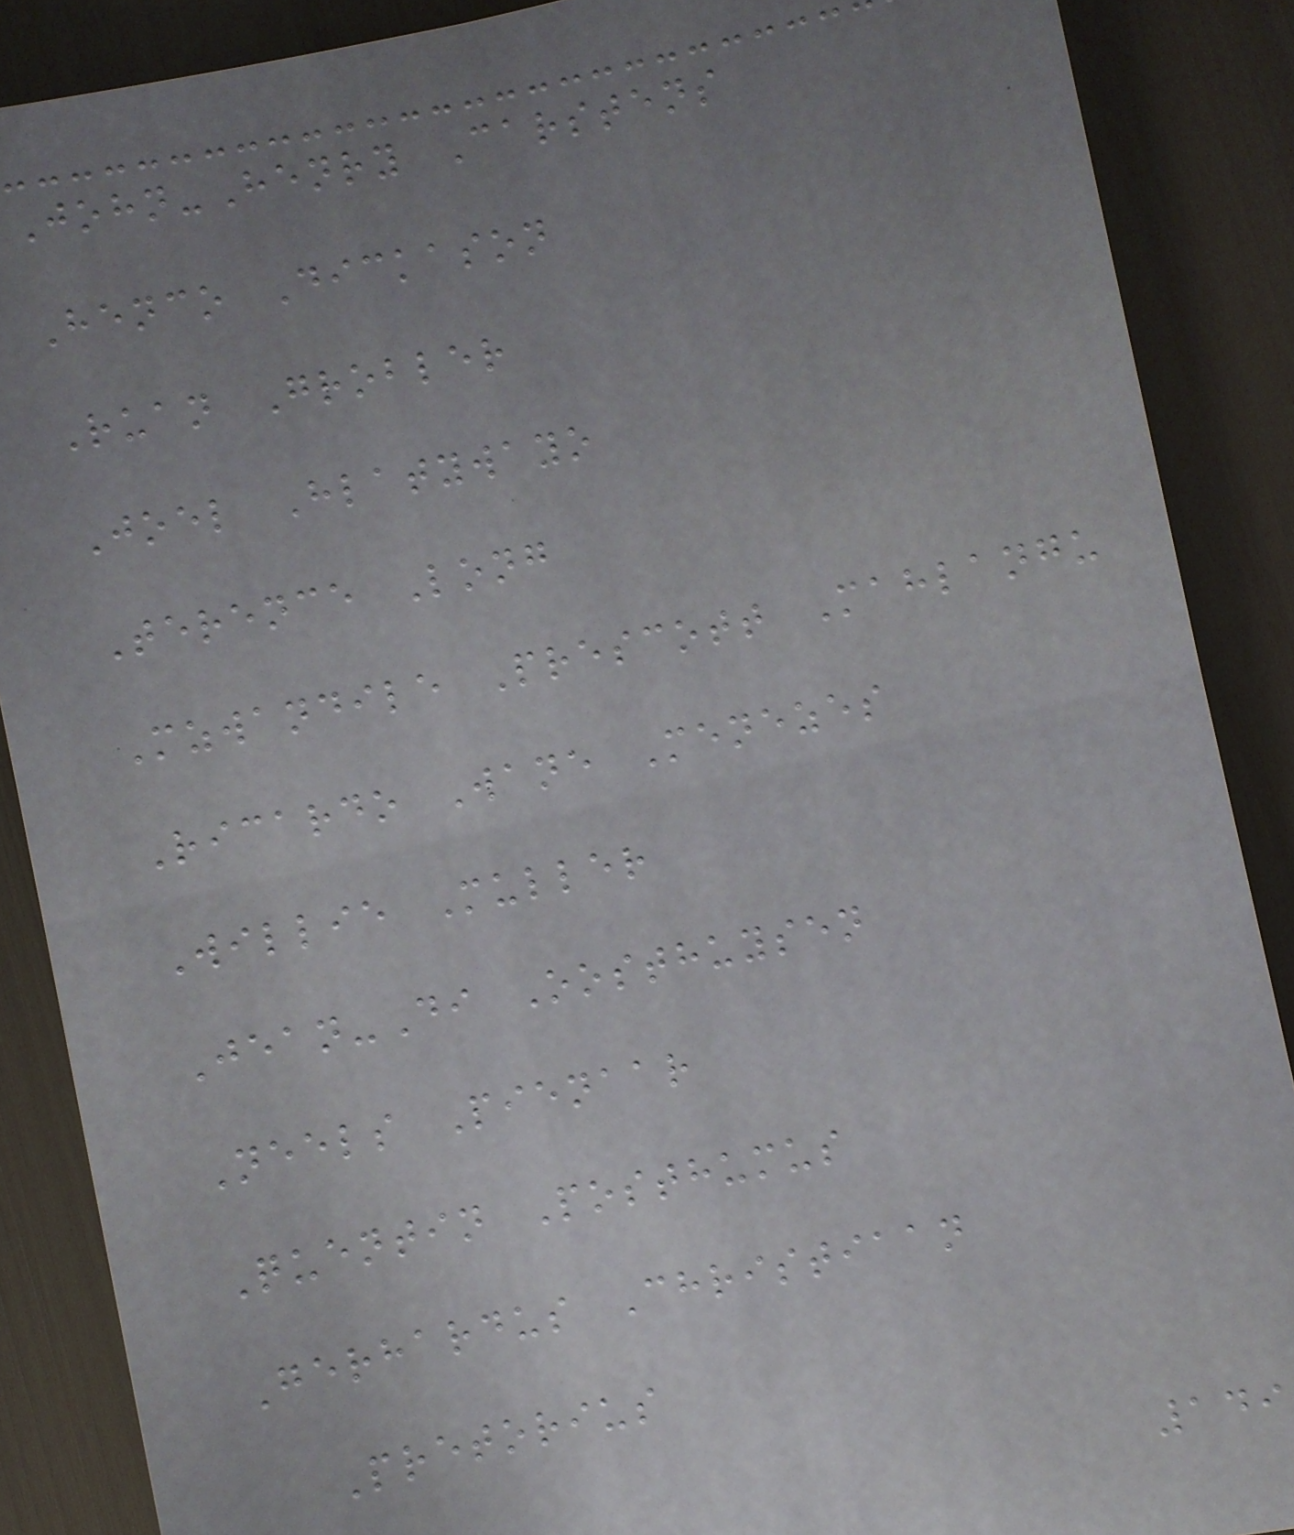John-Henry Carstens
Henco Dickason
Ruan Grobler
Joel Hlatywayo
Terence Long
Mzwandile Prescott Mahlangu
Ricardo Wane Menezes
Willie Muller
Jean-Di Oosthuysen
Neels Pienaar
Quentin Posthumus
Gerhardus Christiaan
Pretorius
149
